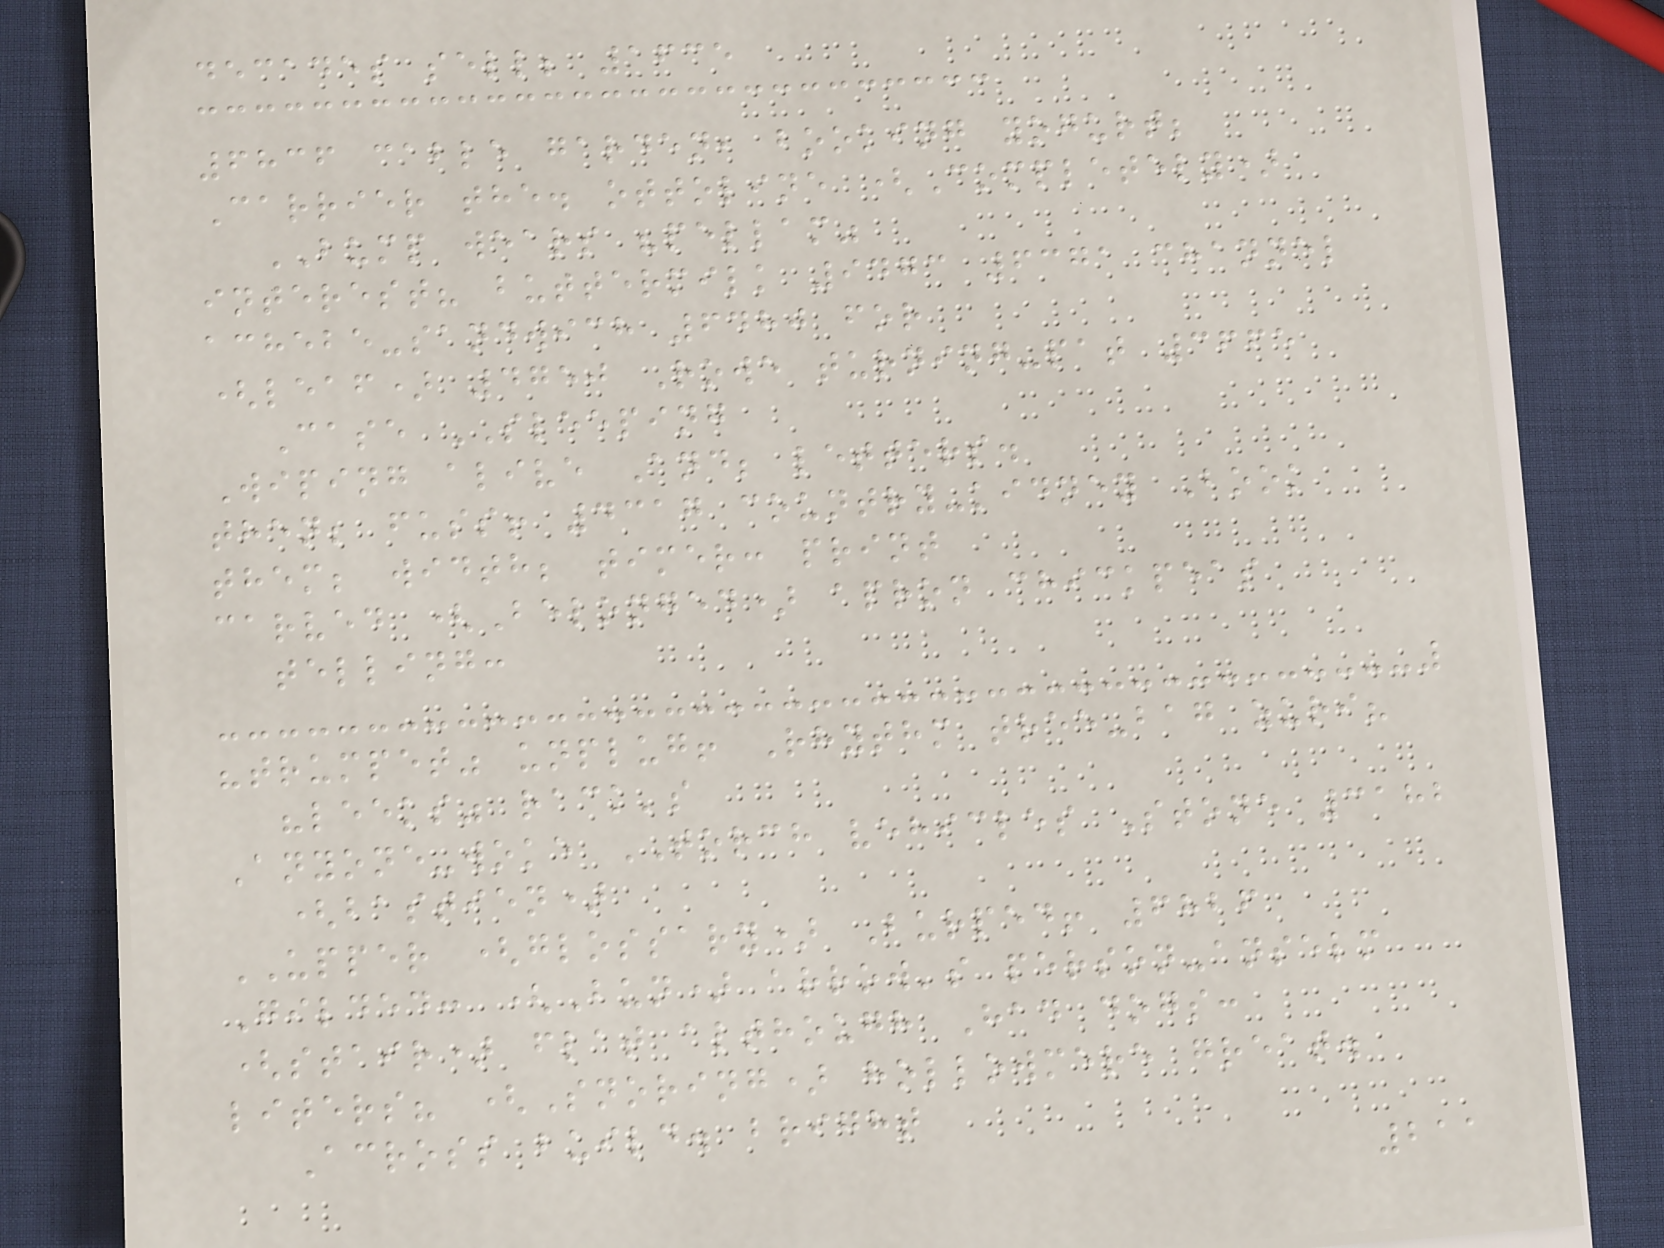decades sell; 1635
6836 cable garden, booking yogurt;
Carrier the. ottoline (Completely)
BUMP wears "pellam"
interest? buttermilk 9473 6371 channel
achebe-sandwich 6480 for
(leaf) 4750 Rowe turning-pat 3665
Case SLEEPING
Wiping alive And; letters.
then; fuss! 4317 country-kidney Book
them; width; timer: print
carved (Belonged) apron chickpeas
telling:
"trumpet" unplug! Rhythm tree-bag zuri?
"leeks" rack's
Anyone-woke TORCH vehicles Stone 3182
(bastien)
UPPER (glossary) Burped! 6826
Gilded: (Bun) arrow's person-anselm
(stair) flat although Had dogs:
liters? (Snoring) hollowmere great.
Across build. bright
211
